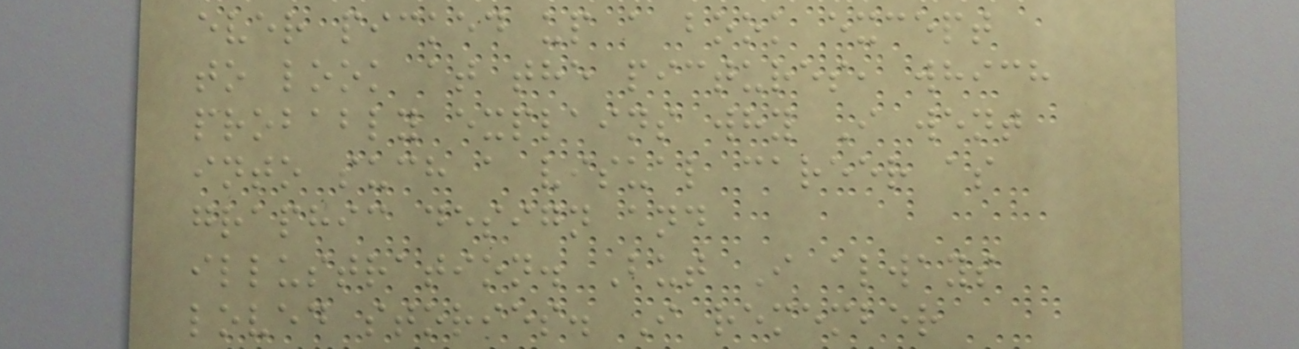ever picked up a book except
to look at the pictures, which
probably explains why I went
into such a visual career as
graphic design and
illustration. But I always
loved stories. I remember
